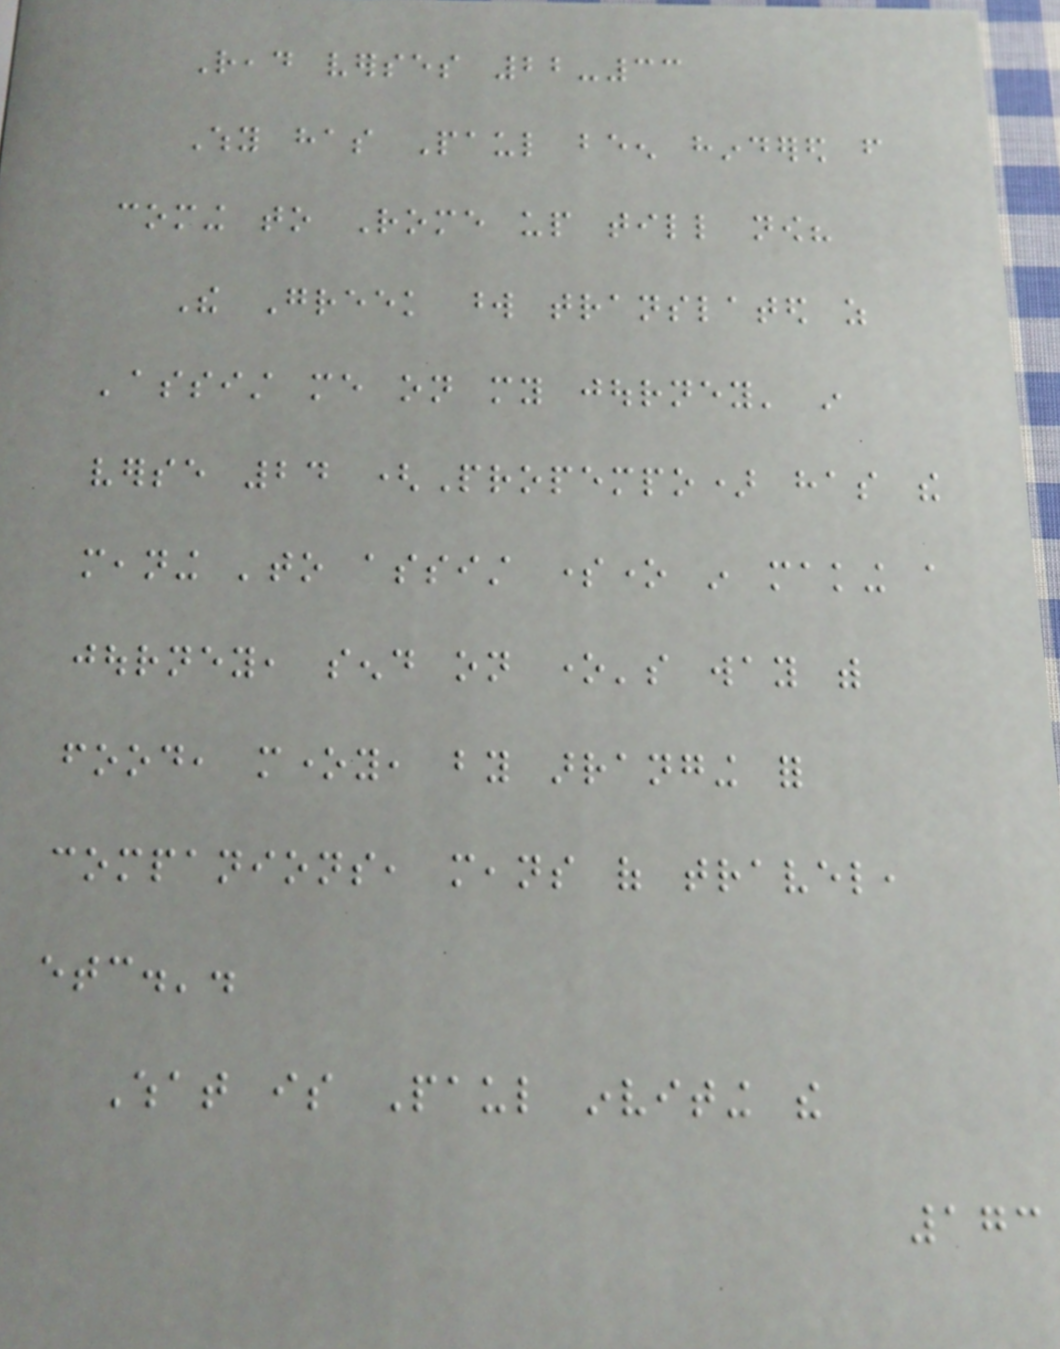Read verses 22-33
Why has Paul been hindered from
coming to Rome up till now?
The Greek word translated as
'assist me on my journey' in
verse 24 (Propempo) has the
meaning 'to assist someone in making a
journey, send on one's way with
food, money, by arranging for
companions, means of travel,
etc.'.
What is Paul inviting the
173
